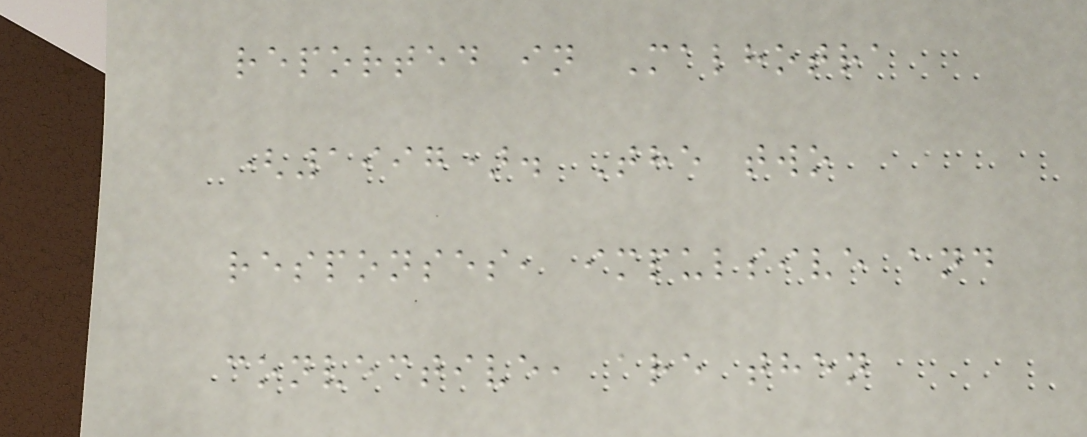reported in Malhotra
(1997). The two
responses, impulsive and
convective, are then
